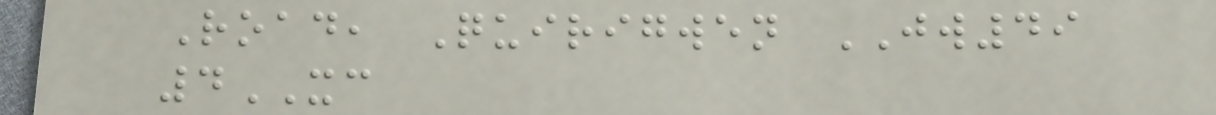Road, Quirigwen JW49
4XC
